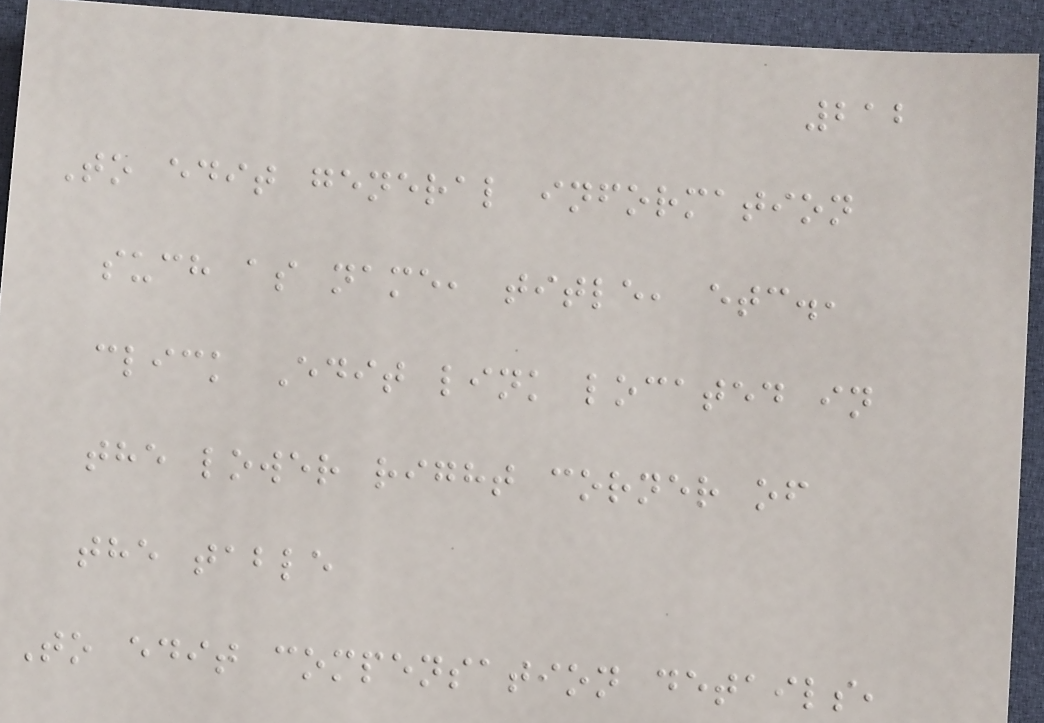212
To edit general information
such as name, title, etc.,
click Edit link located in
the lower right corner of
the table
To edit compensation details,
